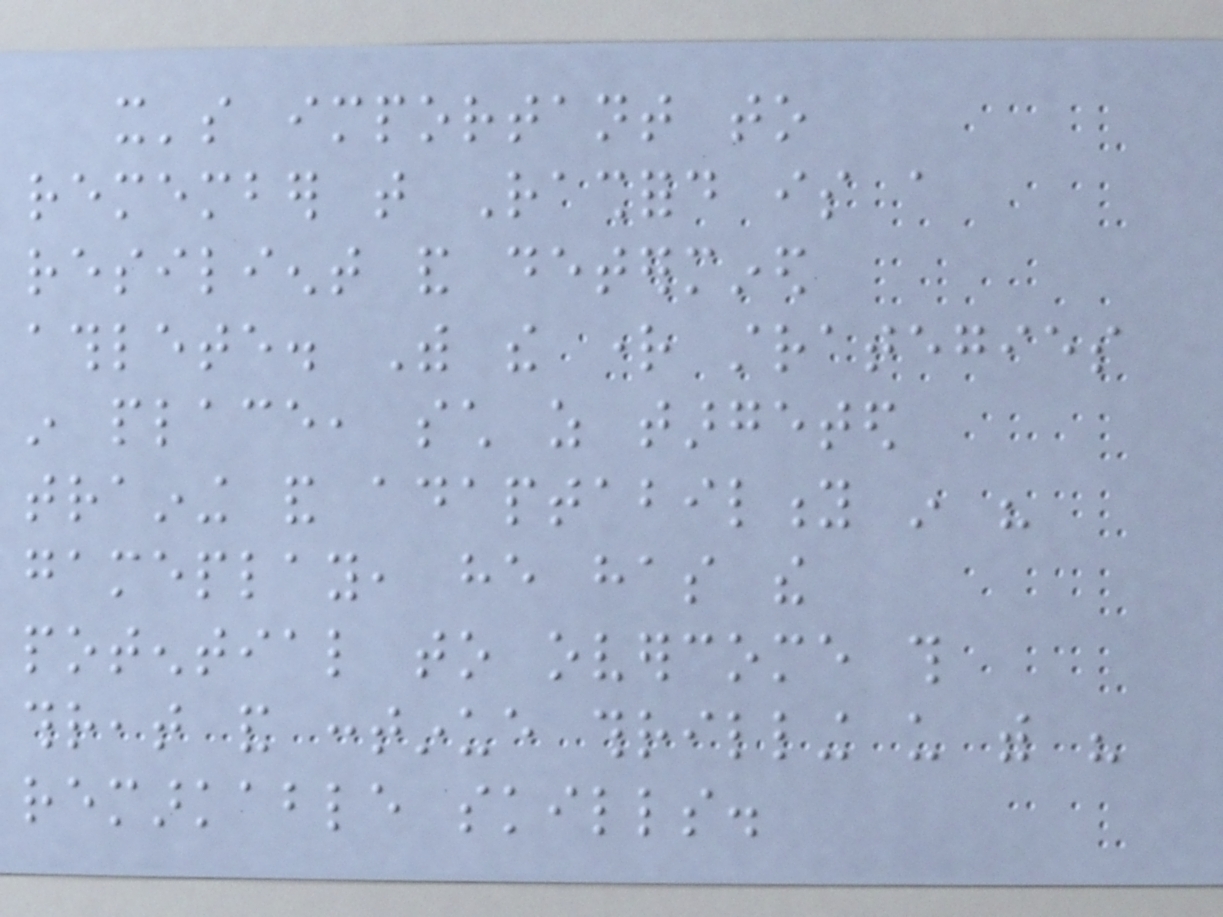it's important to
remember that Rashford is a
resilient and determined
athlete. With the right strategies
in place, such as targeted
training and adaptability in his
gameplay, he has the
potential to overcome this
threat and continue thrilling us with his
remarkable skills.
